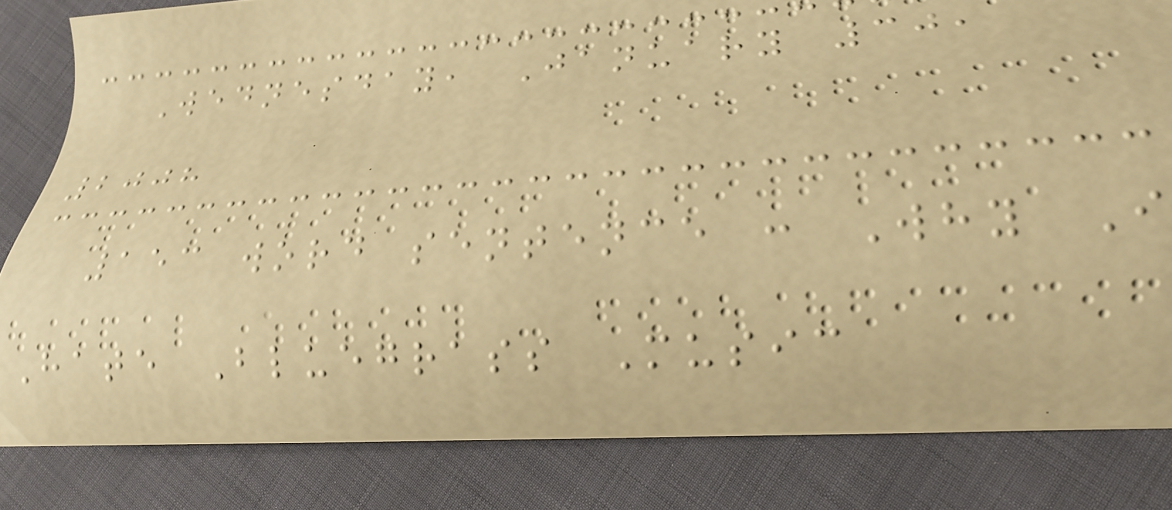Wednesday, January 30,
2008
153 word sentence : Why I
Hate Bluegrass Music
